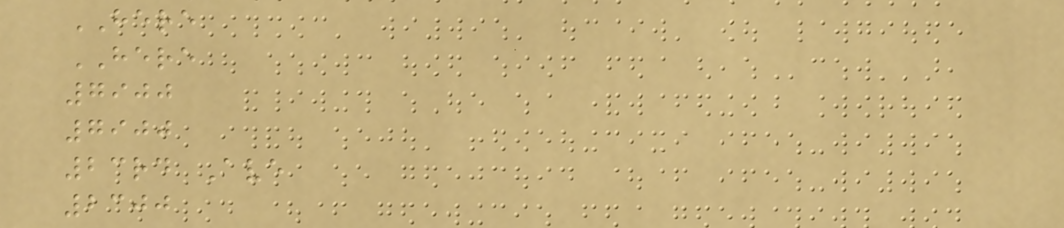HERE
HERE
7900
7900
23rd Ave
2300
